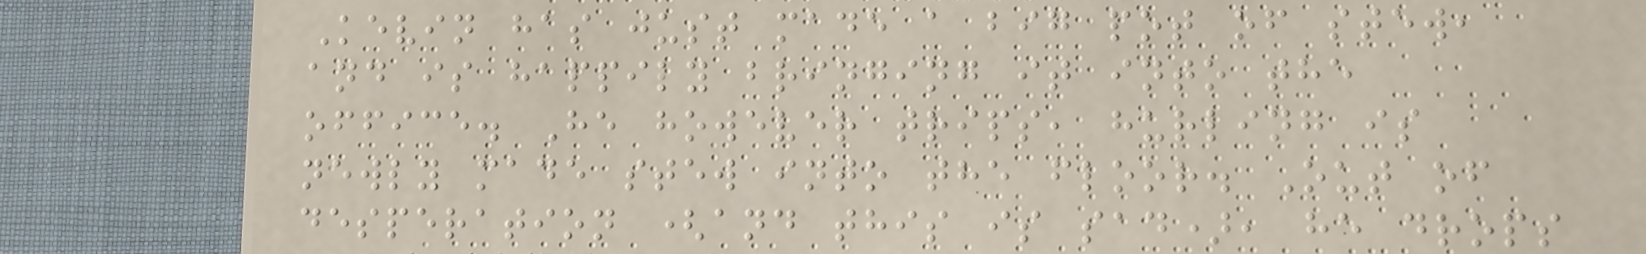Kevin has just made a big pot of stew,
and is happily bringing it into the
office. He however trips, hurling is
newly made stew into the floor. Out of
desperation (and this is sad), he drops
